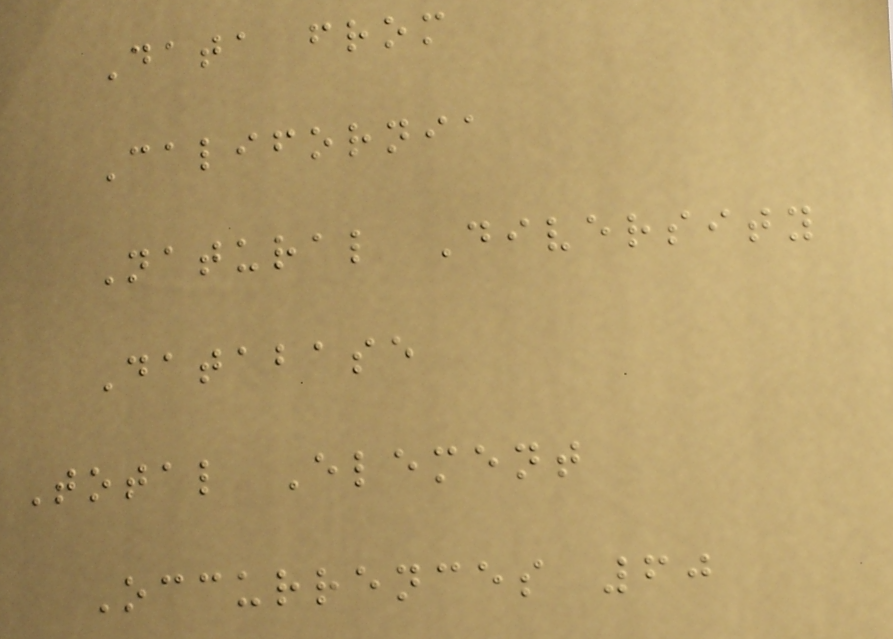Data from
California
Natural Diversity
Database
Total Element
Occurrences 60
